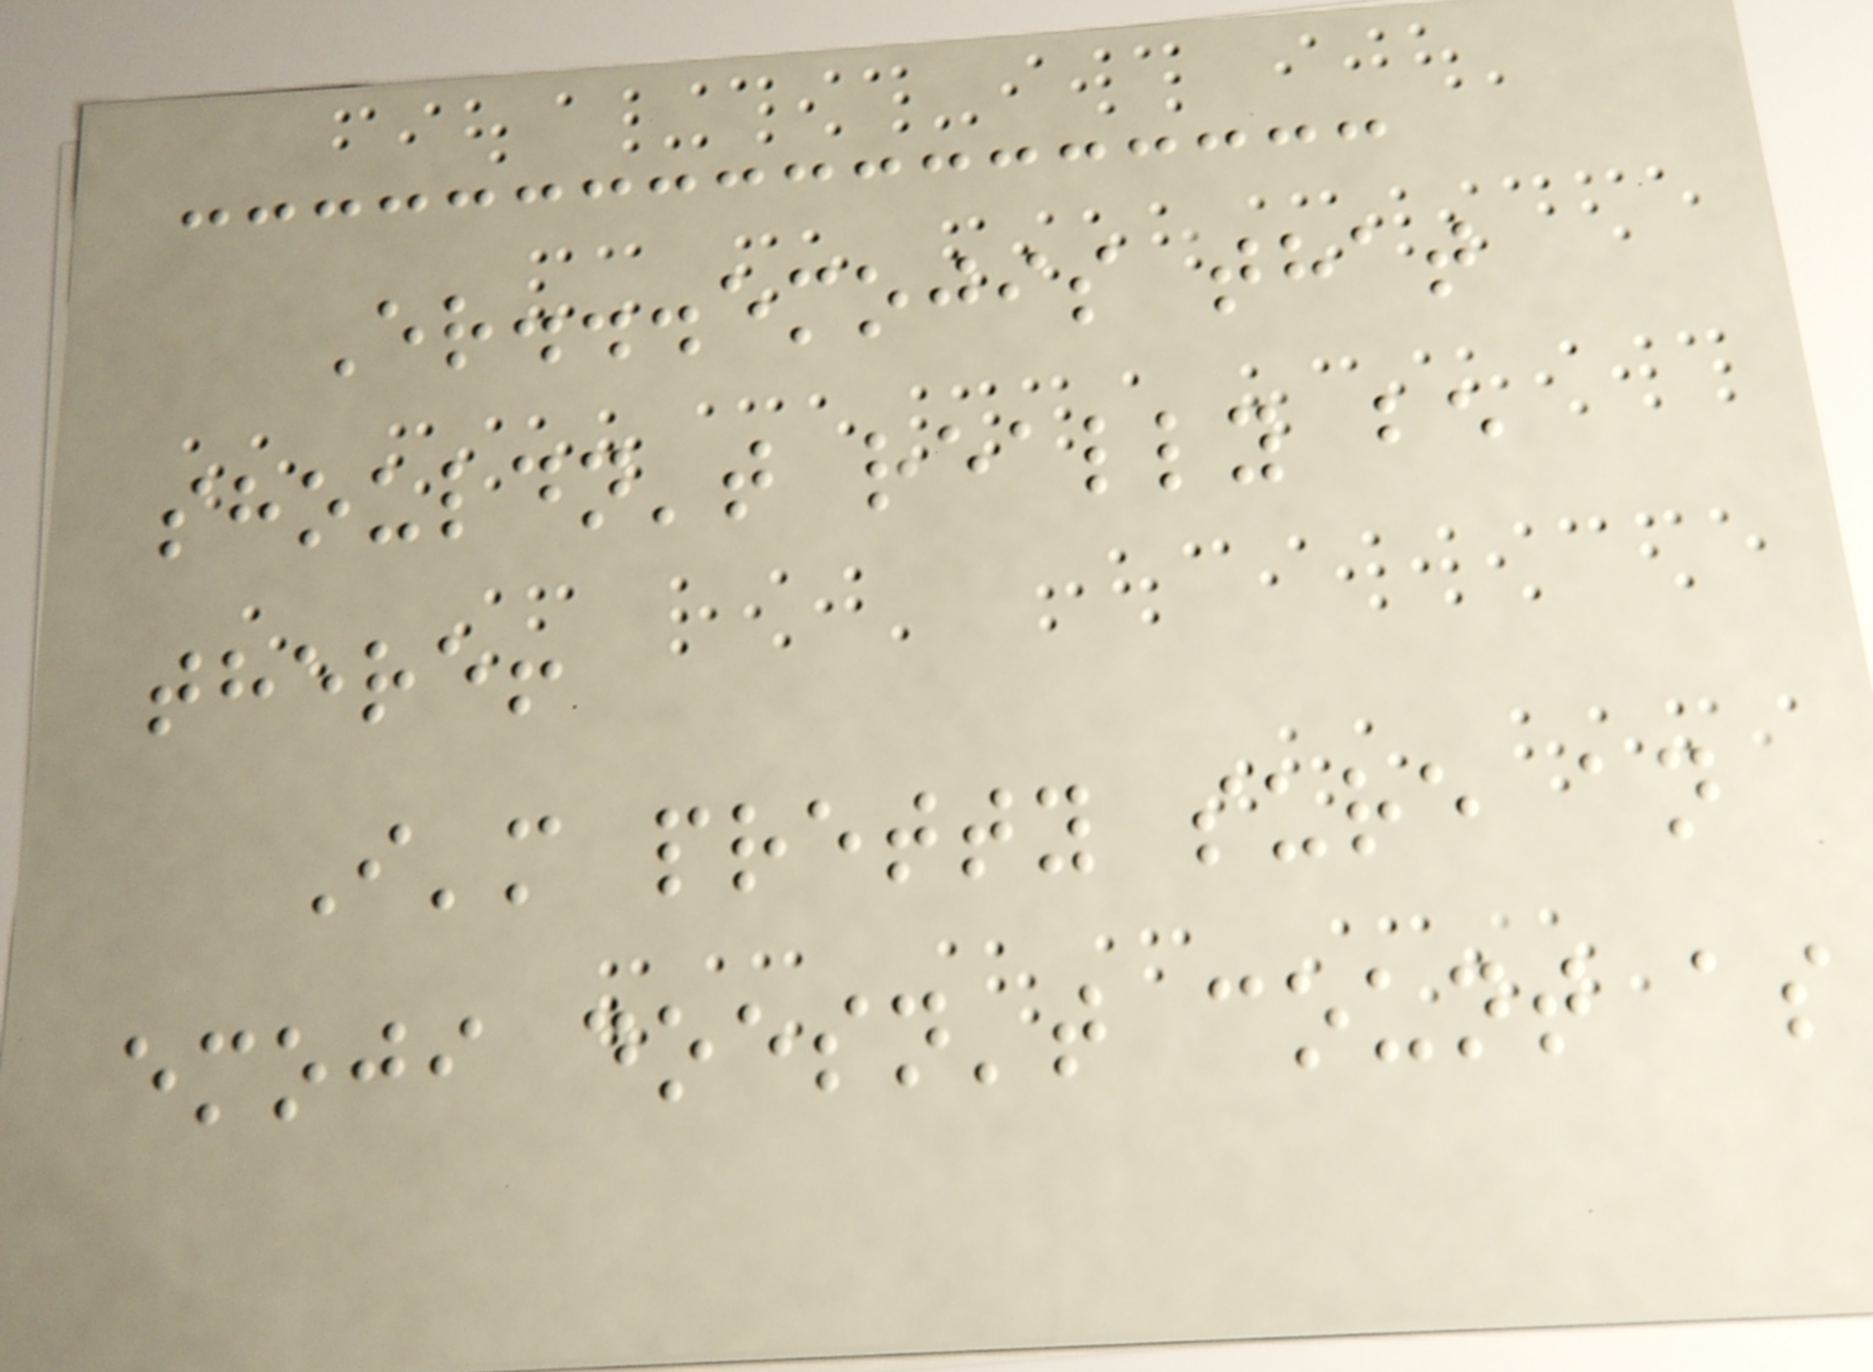Er...emojis that
shouldn't really be
there!
I'm pretty sure an
emoji doesn't count as
